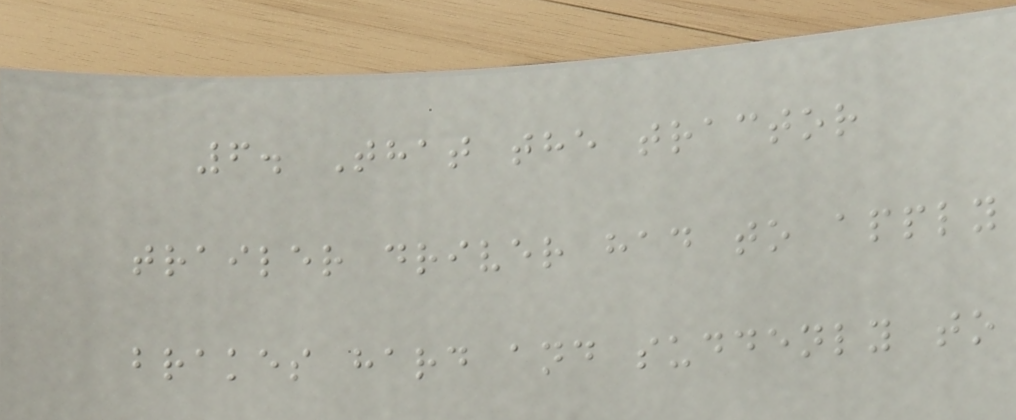6. That the tractor
trailer driver had to apply
brakes hard and suddenly to
